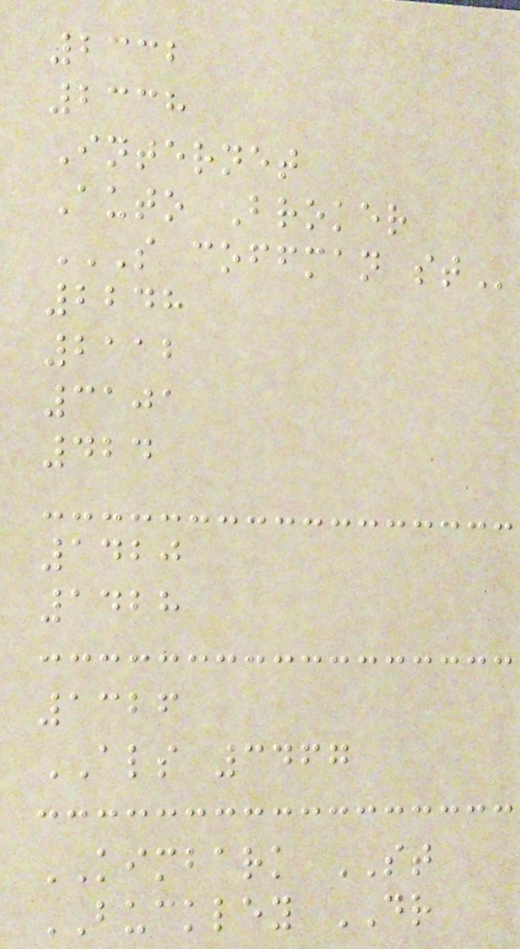2332
2338
Internet
Auto Broker
S COFFMAN ST
2248
2112
3101
424
1420
1428
1326
ALS 3467
KIMBARK ST
BUCKLEY DR
